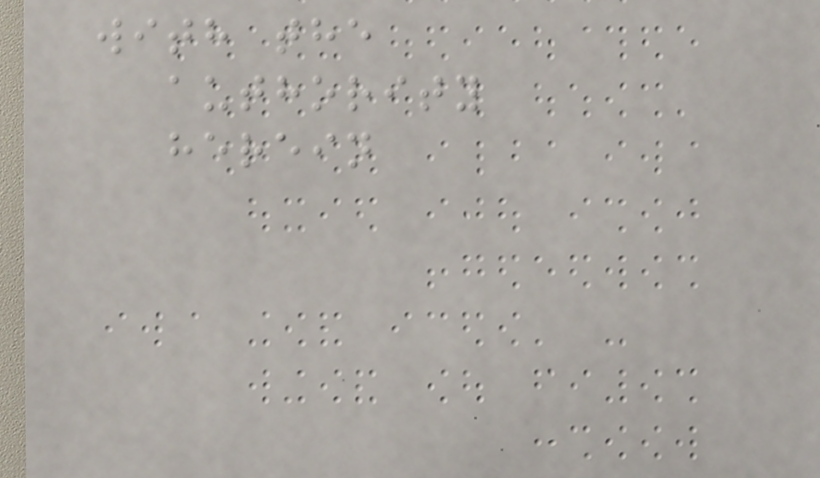with the
authority
herein
